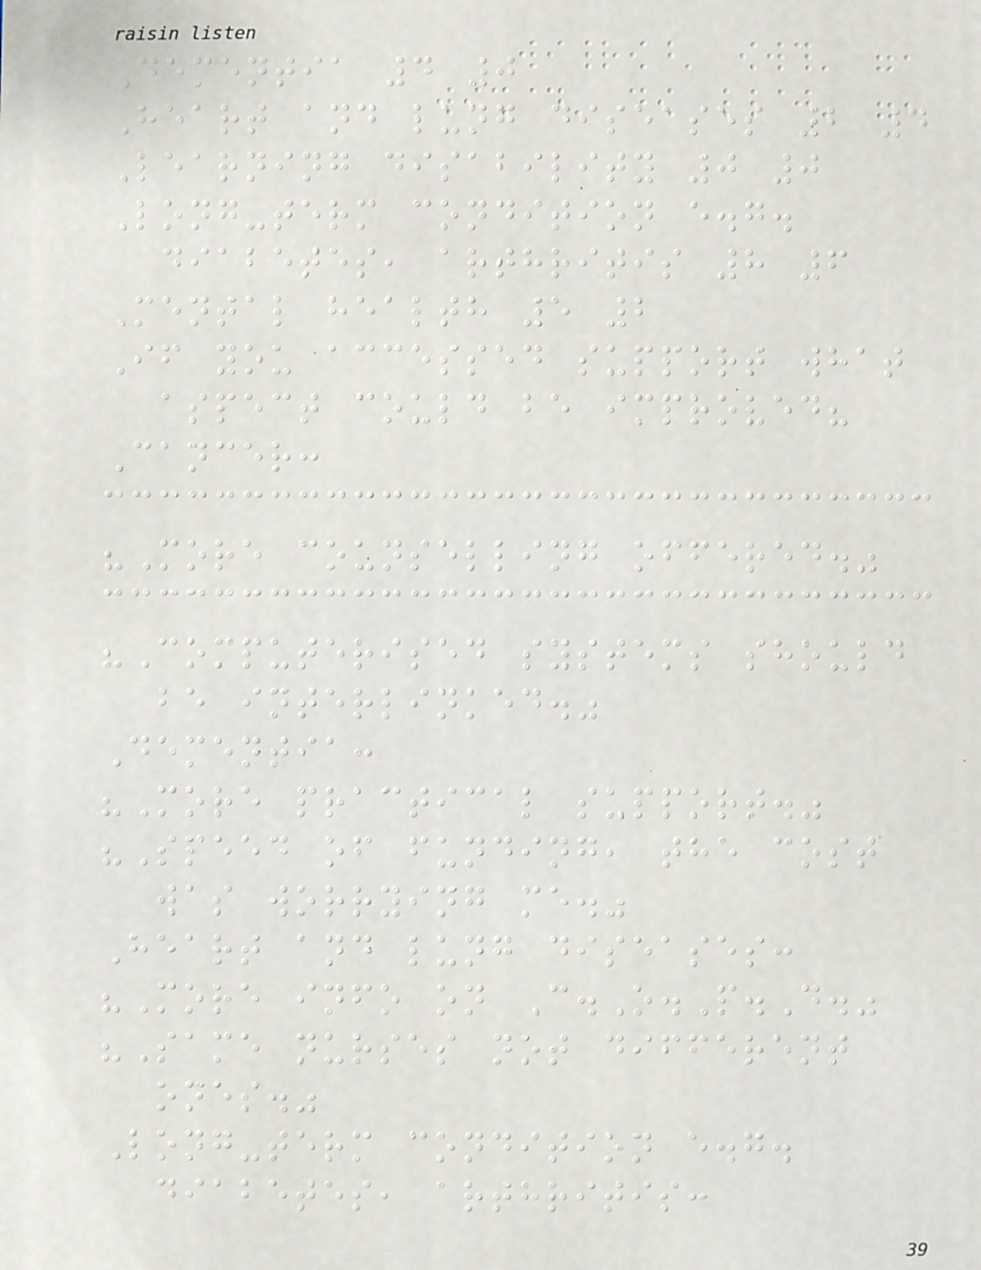Dementia 4 0
Heart and lung diseases 2 4
Learning disability 0 0
Long-term condition e.g.
diabetes, arthritis 8 6
Mental health 5 2
If you accessed support what
aspect could be improved?
Cancer:
"More counselling offered."
"Computerised systems should
be interlinked."
Dementia:
"More practical support."
"Speed of funding, the cost
was worrying me."
Heart and lung diseases:
"More info on C.O.P.D."
"Same nurses not different
ones."
Long-term condition e.g.
diabetes, arthritis:
